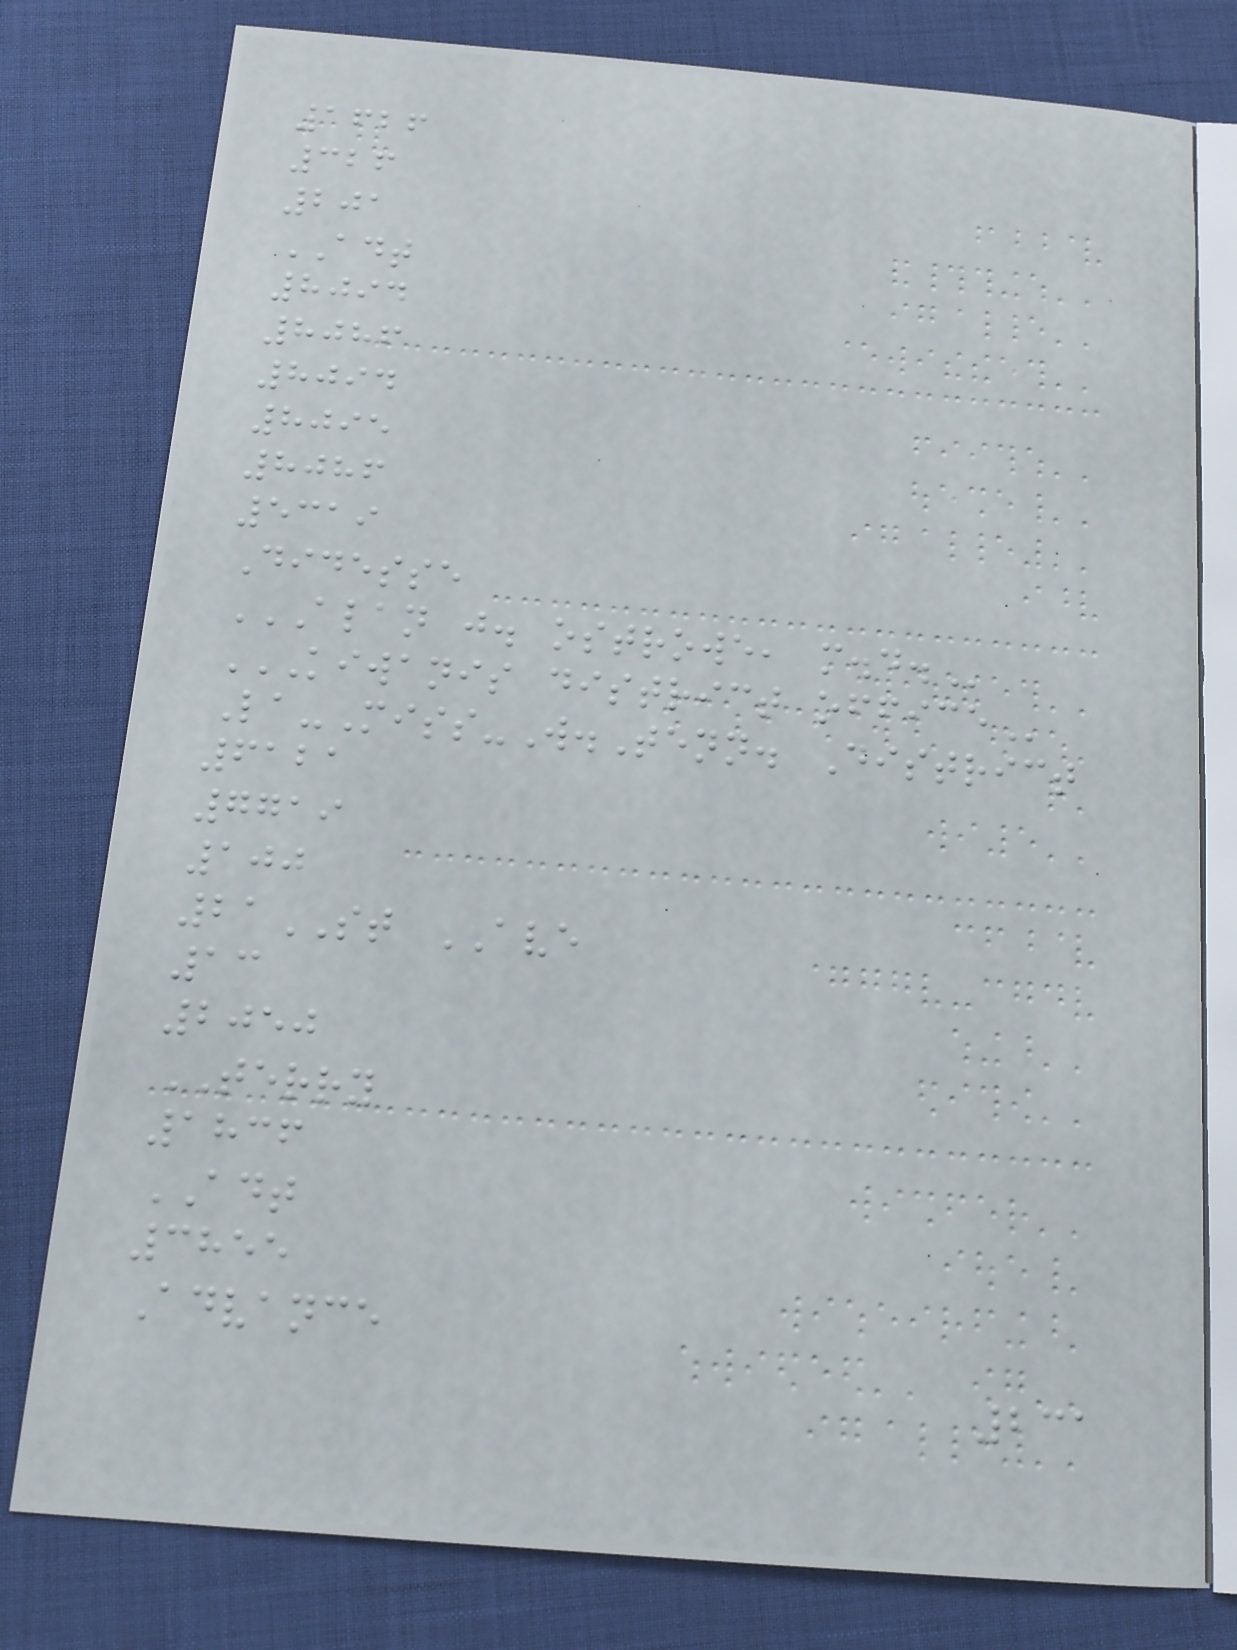1626
326
201
ADT
8094
8086
8094
8095
8086
5319
Didesse
ALAN J. OSTROWE, M.D.
KIWANIS DISTRICT OFFICE
La-Miss-W.Tenn. District
6121
7719
100
21ST AVE
13
2050
TERRY
1836
ADT
3855
Advance
231
